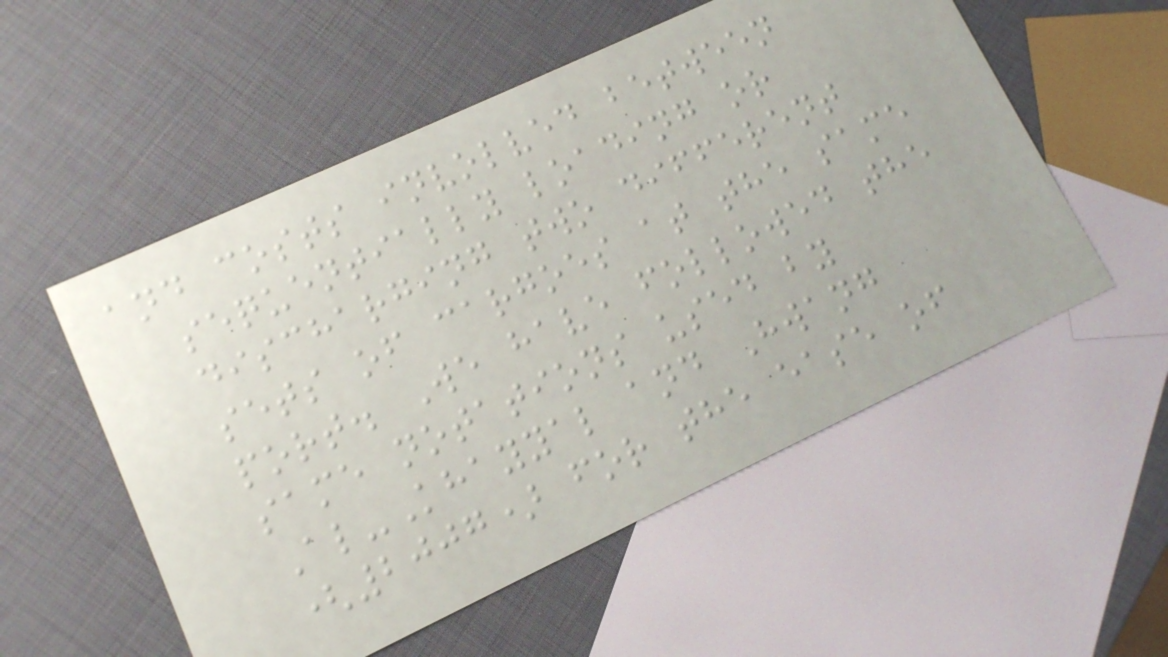and costs involved between
sequentially loading or
discharging two different
sets of cargoes at the same
port. We have followed the
same notations used by
Al-Khayyal and Hwang
(2007) for the ease of
